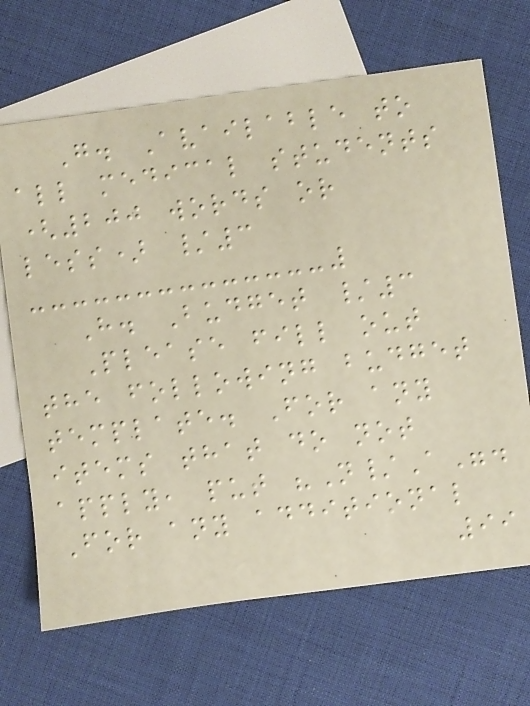G. Available to
all medical students
(200 words or
less) /3
H. Budget /3
Please fill out
the following budget
template. For any
items that do not
apply, put "N/A".
For any additional
99
